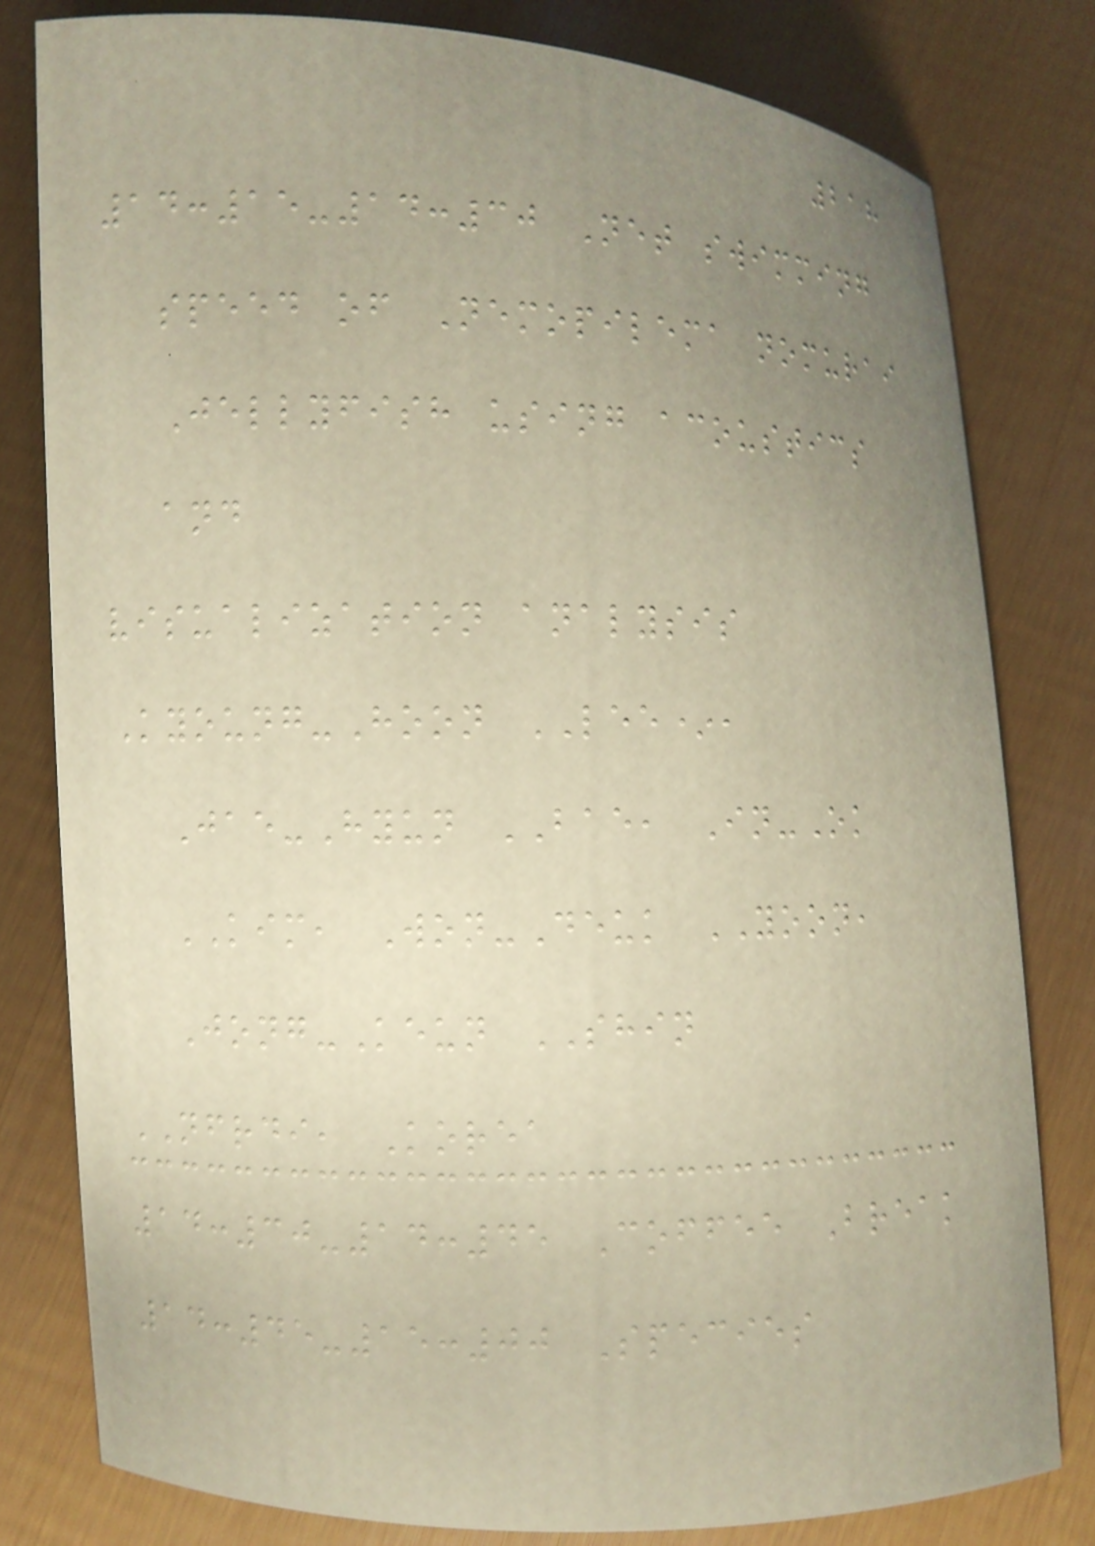218
14:15-14:30 Net swimming
speed of Nemopilema nomurai
Jellyfish using acoustics
and
visualization analysis
Kyoung-Hoon LEE*,
Jae-Hyun BAE, In-Ok
KIM, Won-Deuk YOON,
Jong-Keun SHIN
NFRDI, Korea
14:30-14:45 Coffee Break
14:45-15:00 Species
